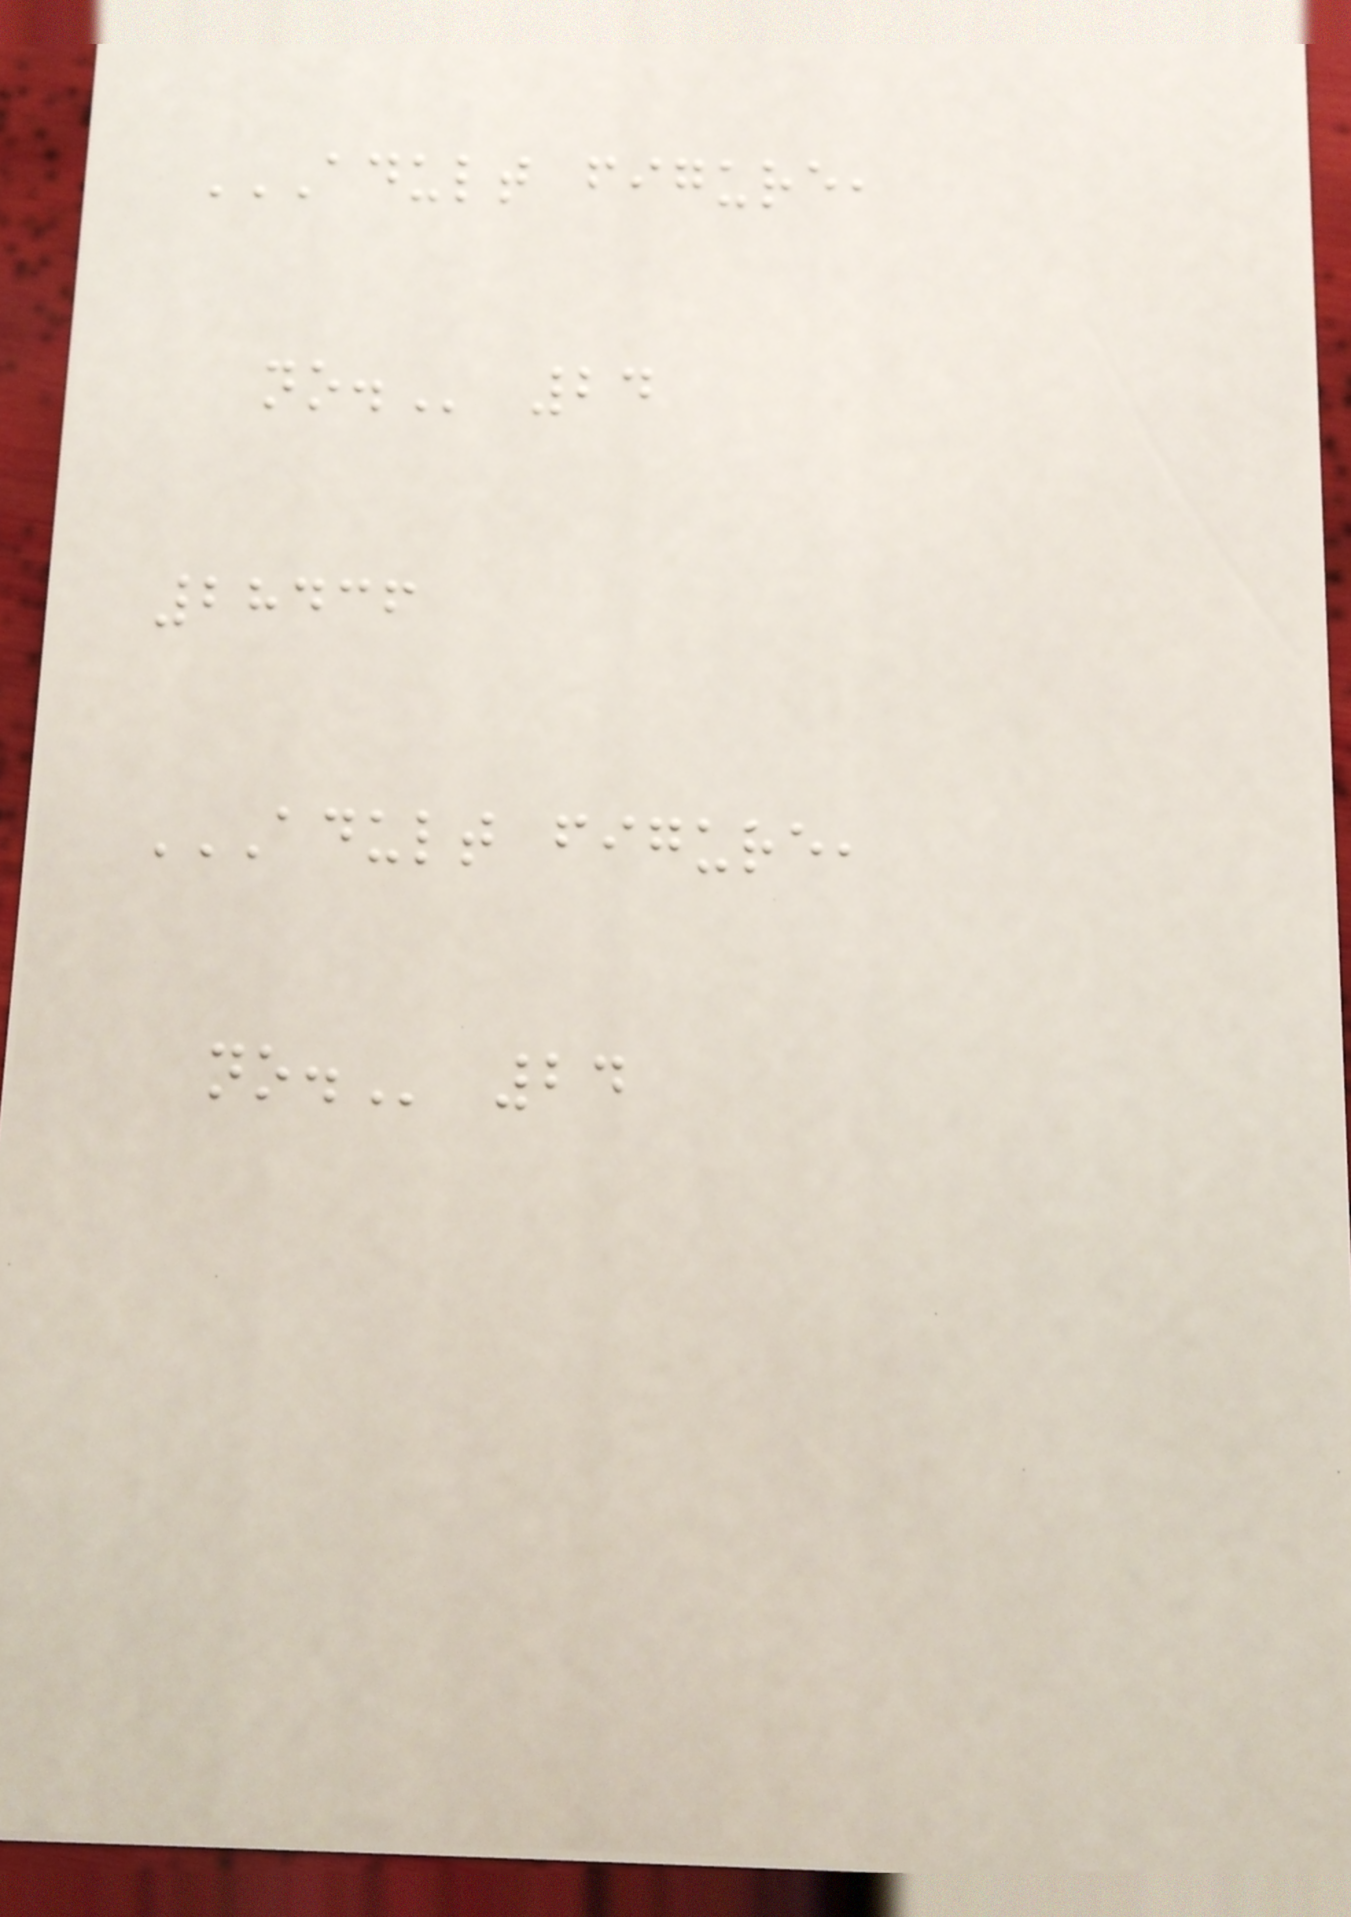ADULT FIGURE,
NO. 24
28436
ADULT FIGURE,
NO. 24
